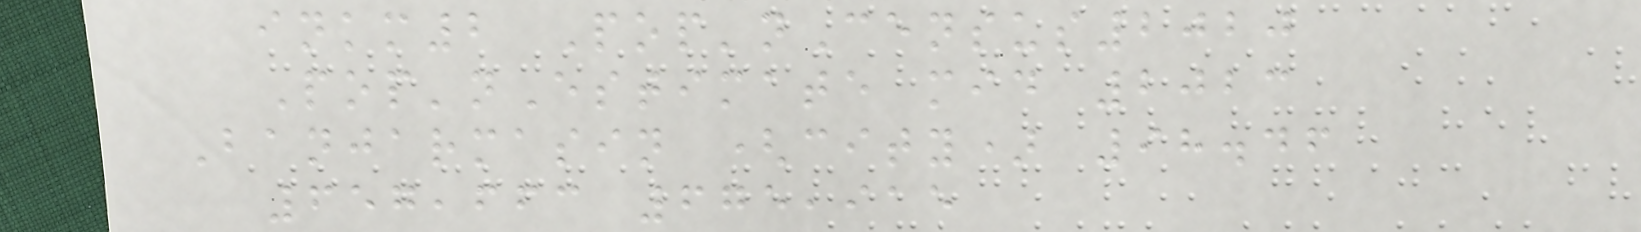inkm2 Pop'nCensus2020
Pop'nEstimate mid 2023
Banjarmasin (city) 98.46
657,663 675,915
